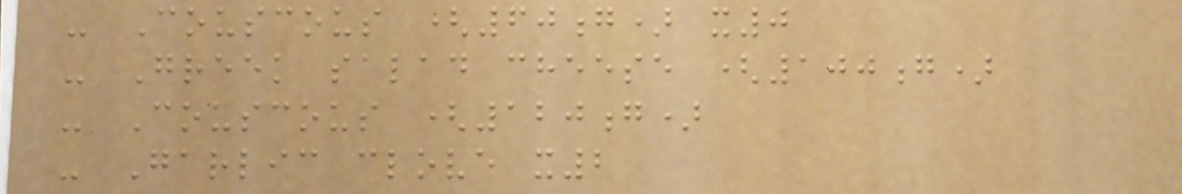- Couscous (60g) x0
- Greek salad cheese (100g)
- Couscous (120g)
- Garlic clove x2
